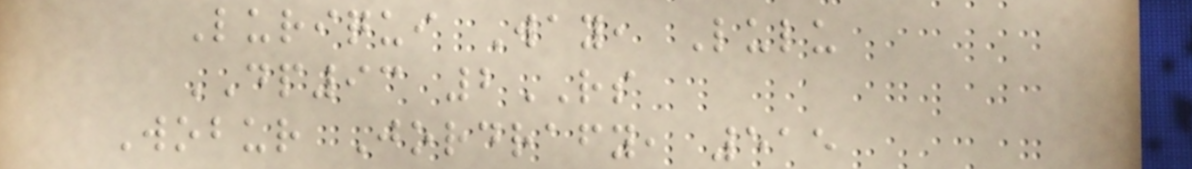Luriqui Way, Lulu
DP93 2RS
Wobur Jordrafy, 515
